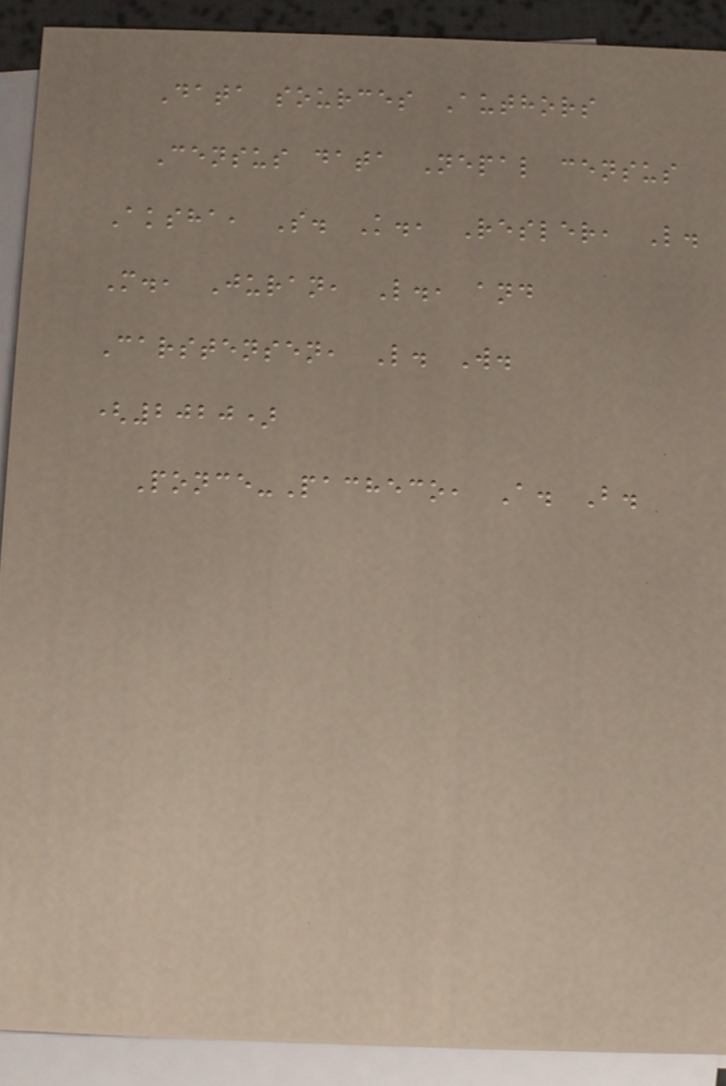Data sources Authors
Census data Nepal census
Aksha, S. K., Resler, L.
M., Juran, L., and
Carstensen, L. W.
(2020)
Ponce-Pacheco, A. B.
